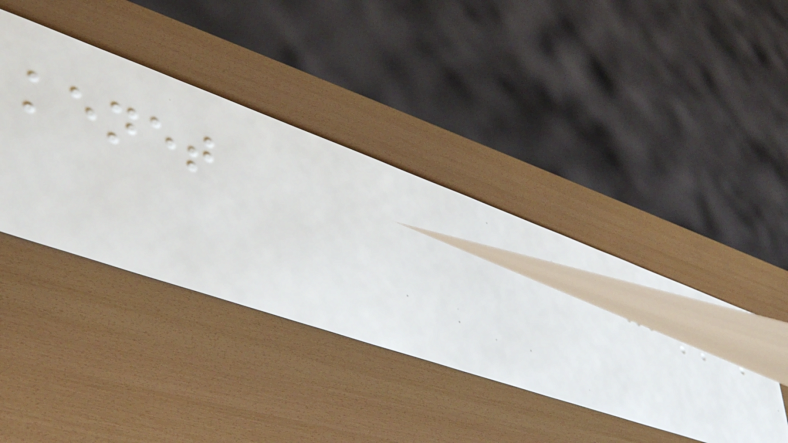kenet
